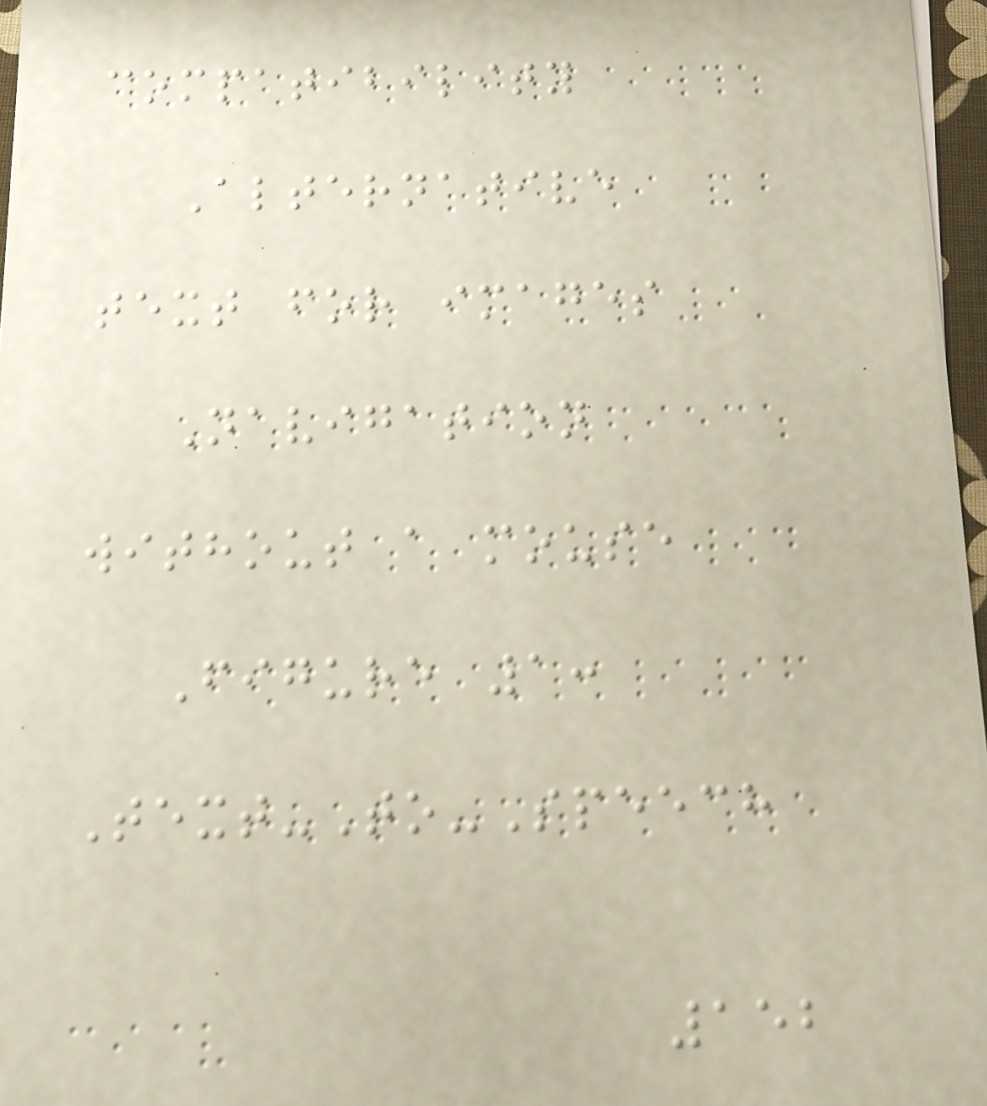compatibility
Alternative
text for images
Navigation
without a mouse
Figure 1:
Text-To-Speech
152
